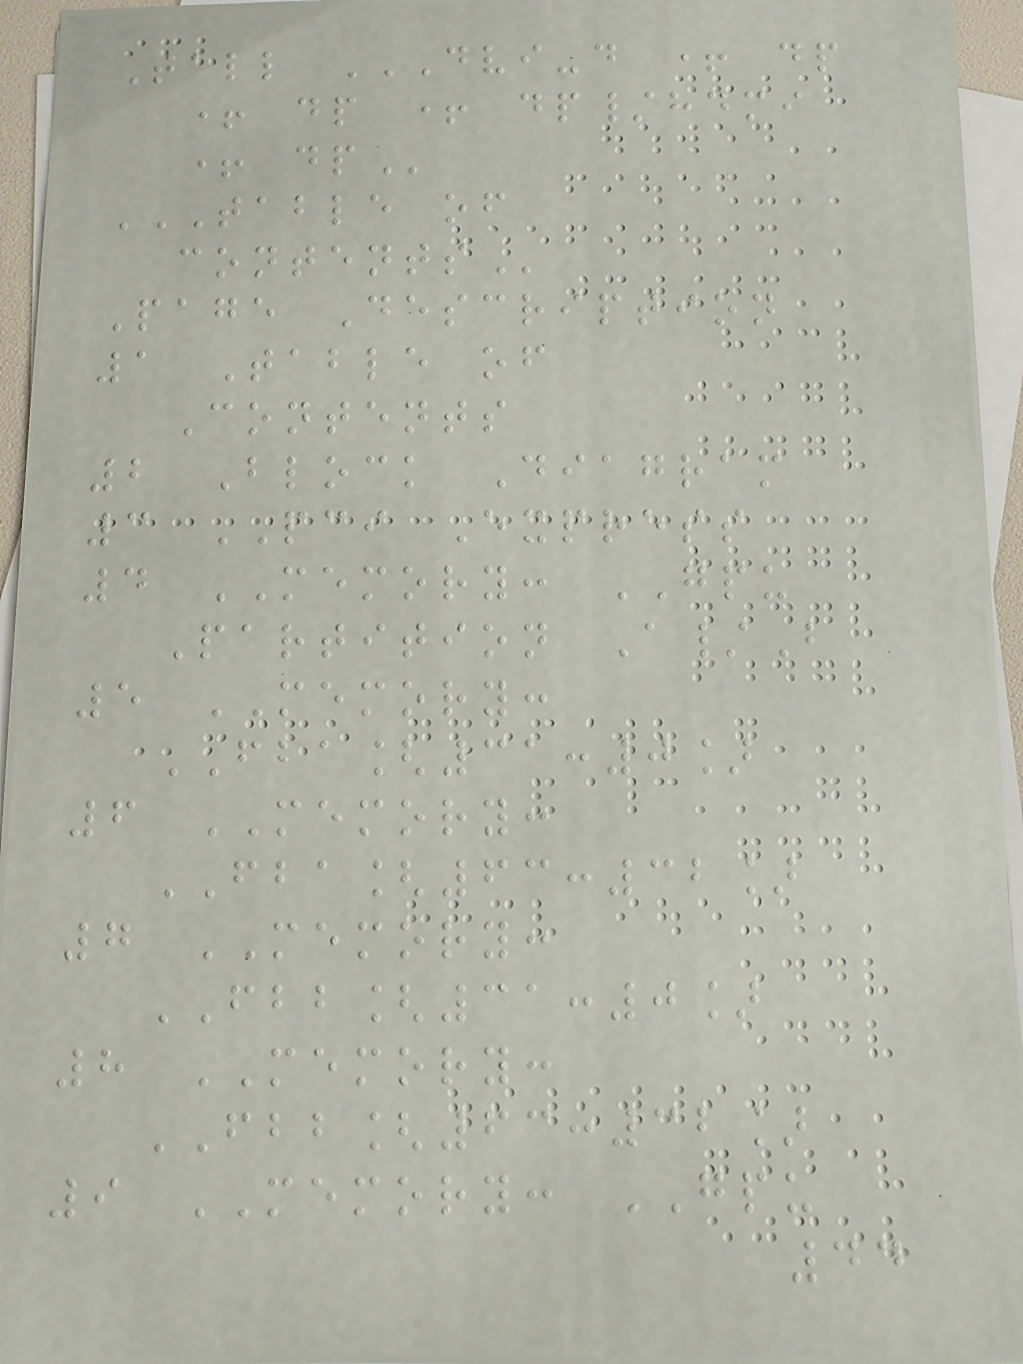Tall DVI-D + DP
+ DP + DP/HDMI
+ DP
TABLE OF
CONTENTS
Page Description
1 Table of
Contents
2 Block Diagram
3 PCI Express
4 MEMORY: GPU
Partition A/B
5 MEMORY:
FBA[31:0]
6 MEMORY:
FBA[63:32]
7 MEMORY:
FBB[31:0]
8 MEMORY:
FBB[63:32]
9 MEMORY: GPU
44
